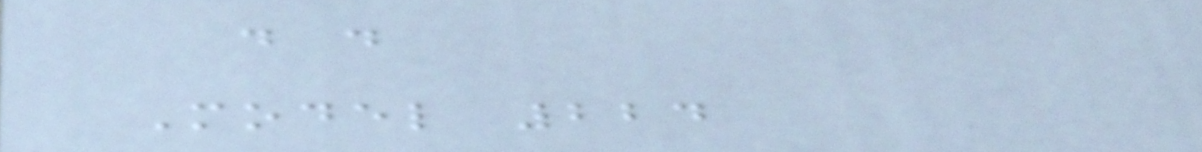. .
Model 224
